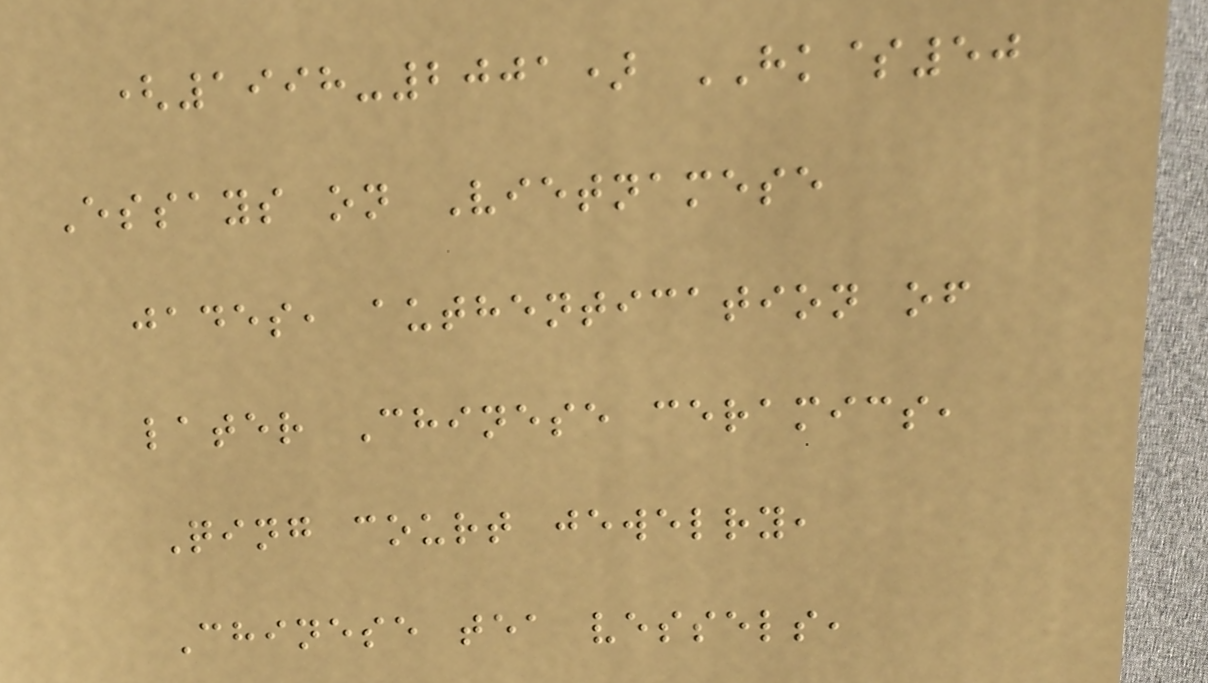(1998-2001) HK$50
Essays on Vietnamese
jades, authentication of
later Chinese ceramics,
Qing court jewelry,
Chinese tea vessels,
